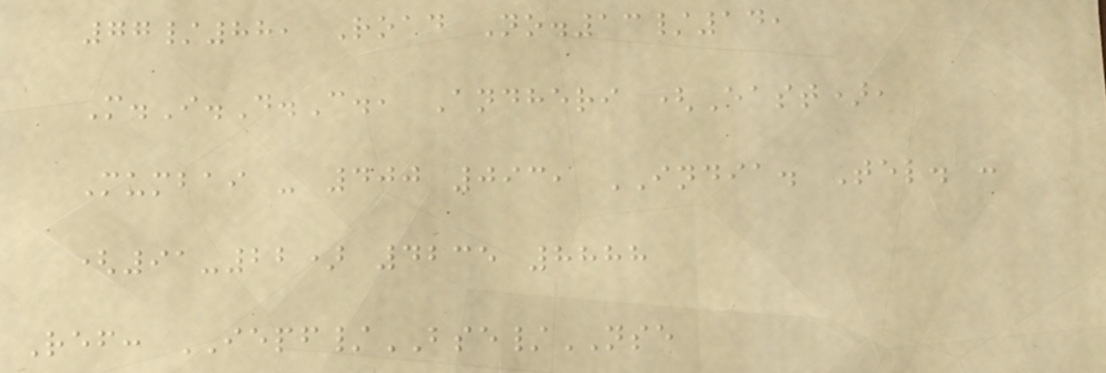77/88, Road No.13/14,
M.I.D.C., Andheri (East),
Mumbai - 400 093, INDIA. Tel. :
(91-22) 4235 8888
Ref: IEPF/BSE/NSE
